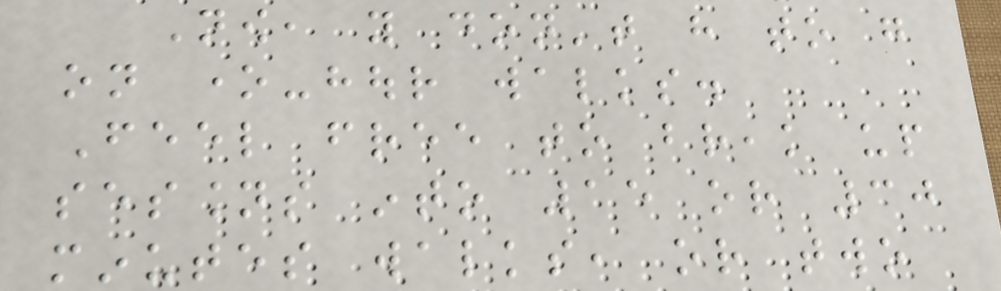Now, you don't have to go
on one-hour walks.
Feel free to break up
sessions into 15 or 30
minutes walks, or two
